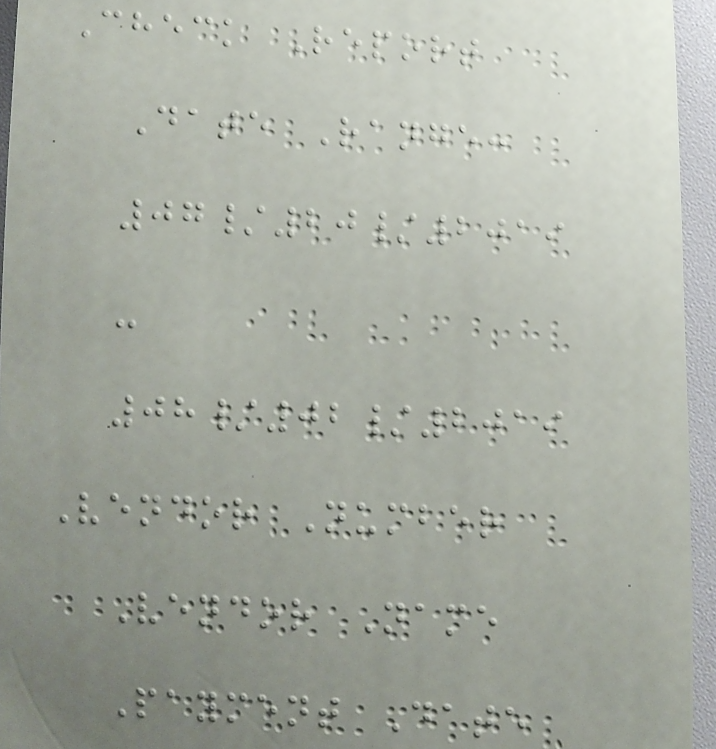Check Report
Date Range:
07/20/2019
-
08/02/2019
Vendor Number
Vendor Name
Payment Date
